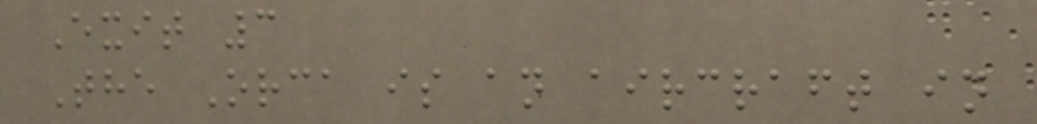Exit 3
The Orca is an aircraft in
